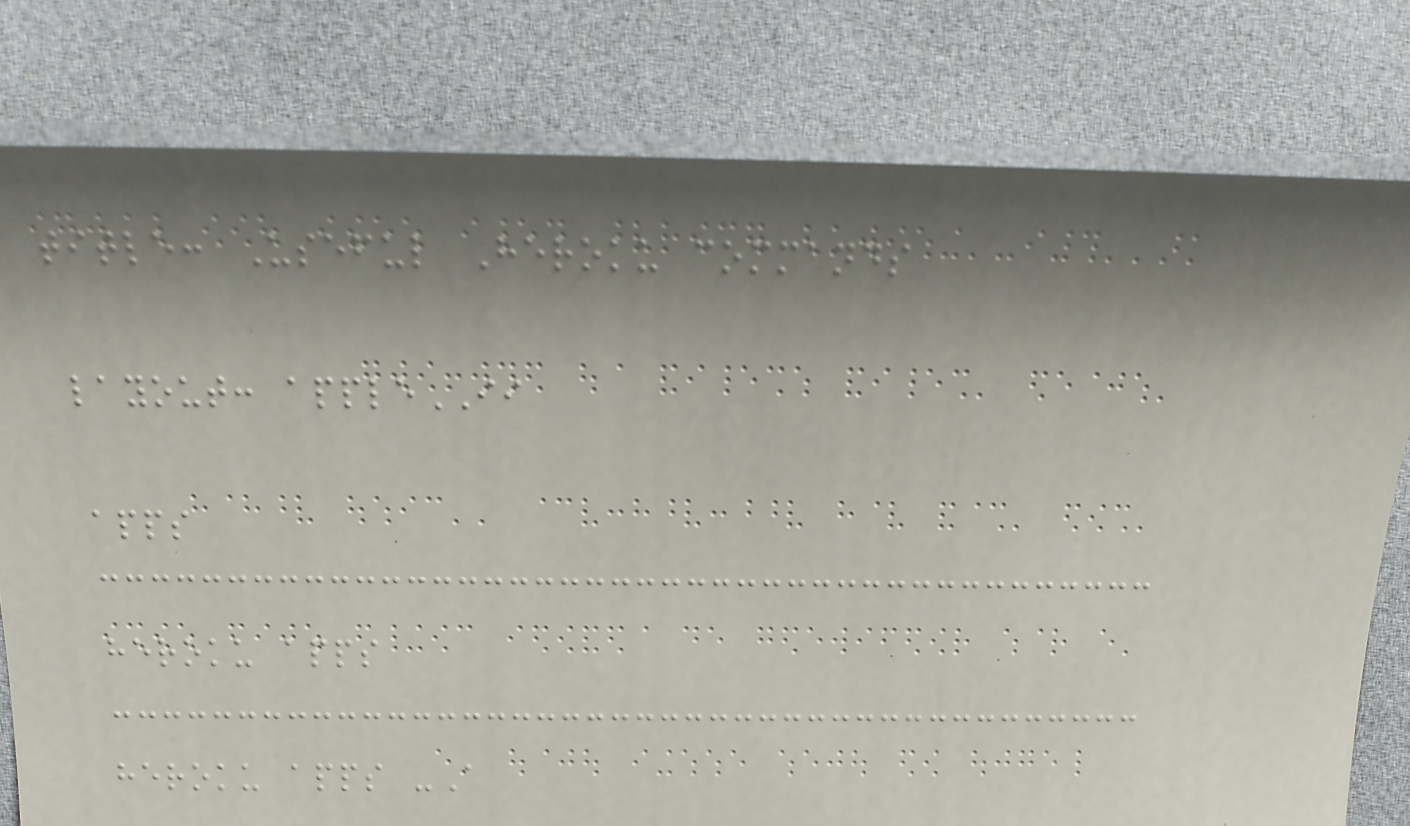title: Useful Heroku commands
layout: appleII
apps
heroku apps
heroku apps -A
